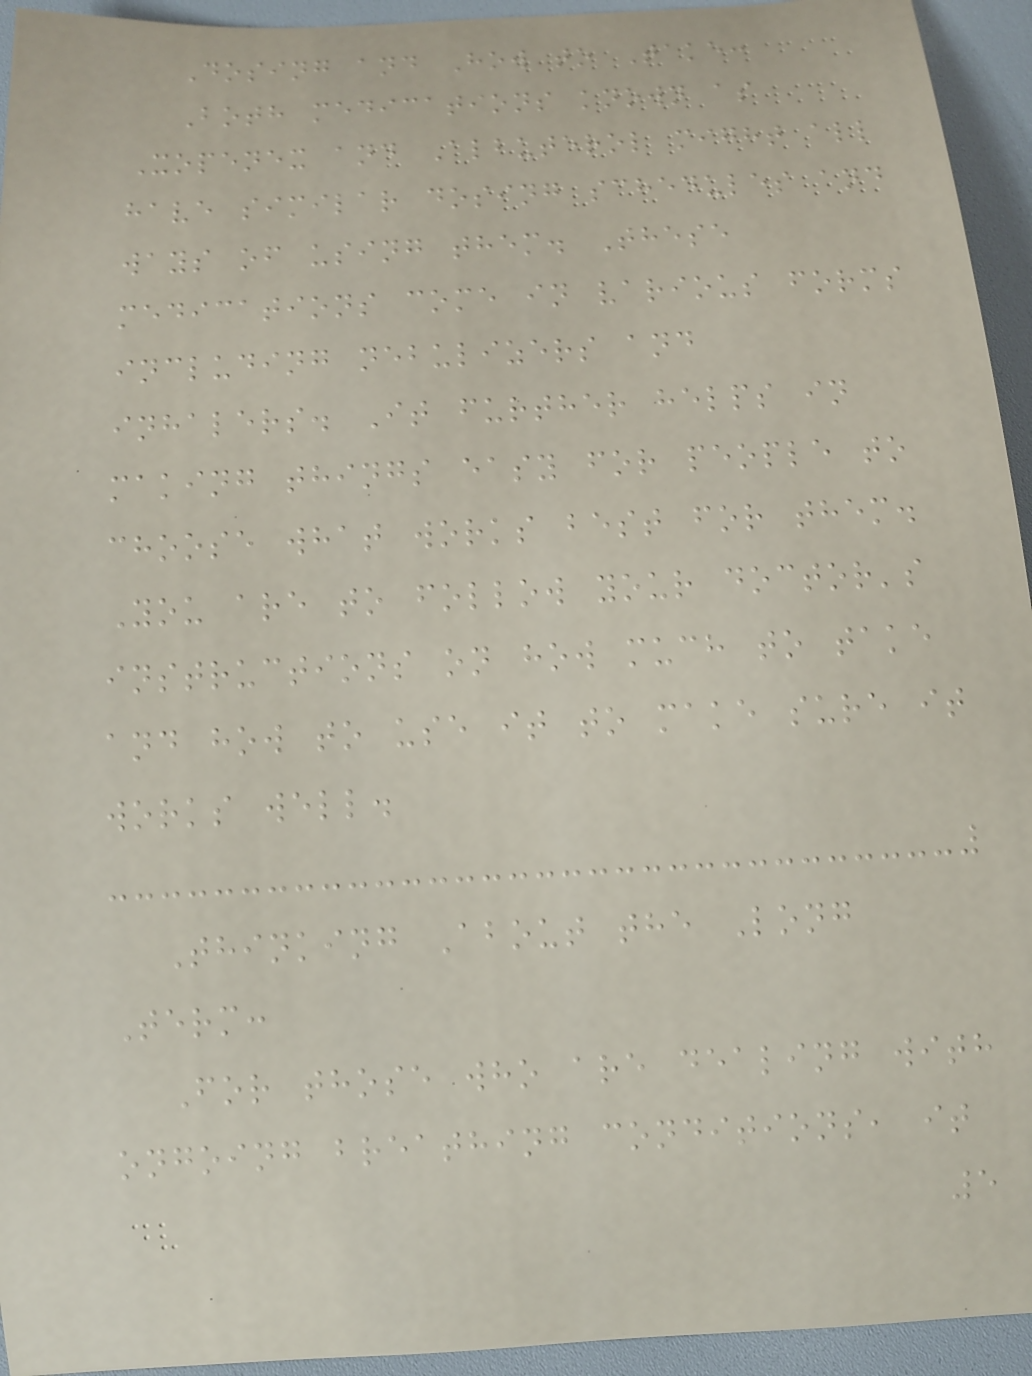Dosing and How to Take:
Both medications known as
Xopenex and Albuterol might all
have similar dosing schedules and
ways of using them. These
medications come in various forms
including nebulizers and
inhalers. It further helps in
making things easy for people to
choose what works best for them.
You are to follow your doctor's
instructions on how much to take
and how to use it to make sure it
works well.
Thinking About the Long
Term:
For those who are dealing with
ongoing breathing conditions, it
5
